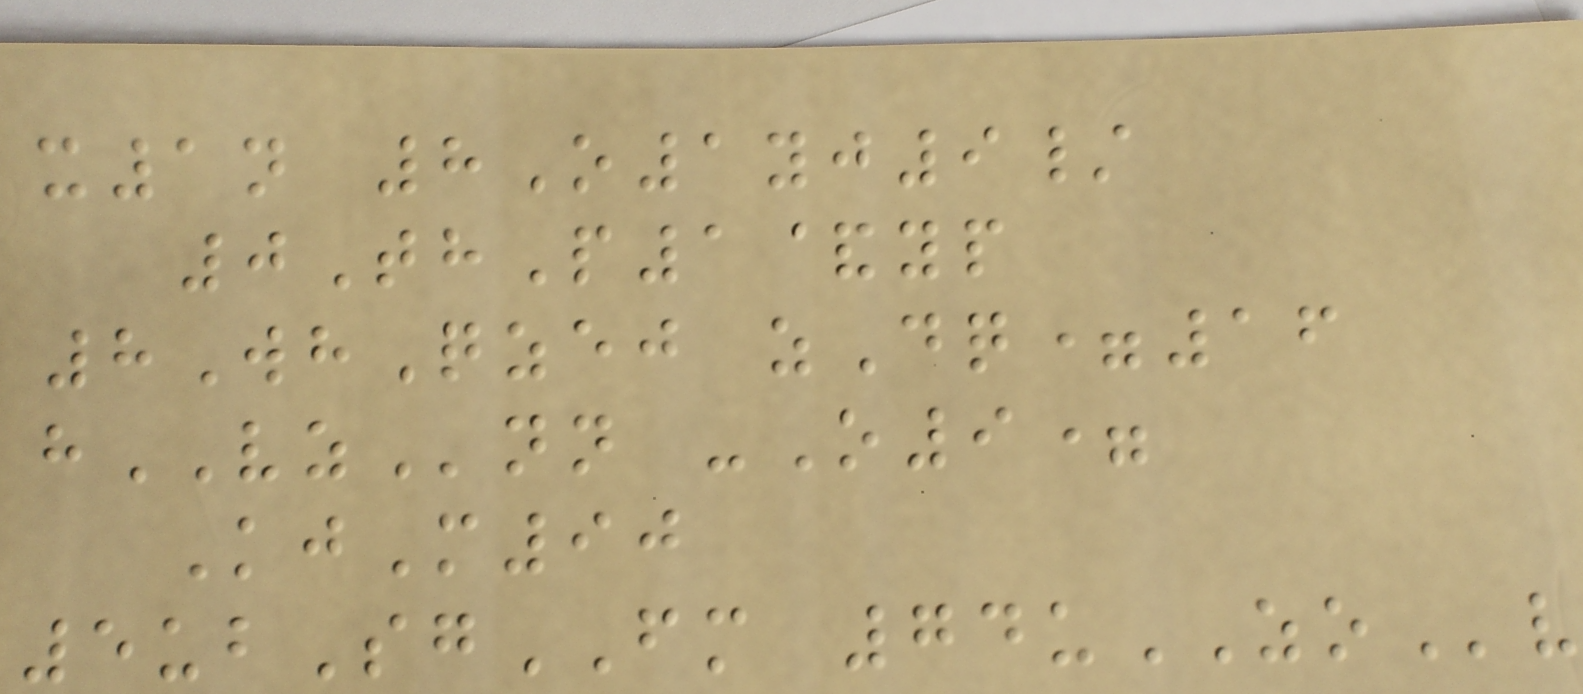x1n 8O1yj9/
0ThP1&yp
8WhQzej zDq=16
hVZnn -O9=
KjM90
5ubSgFM 74uZOv
